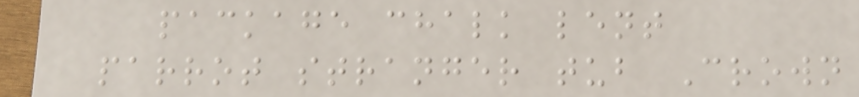package chalk lent
parrot stranger tub Crown
